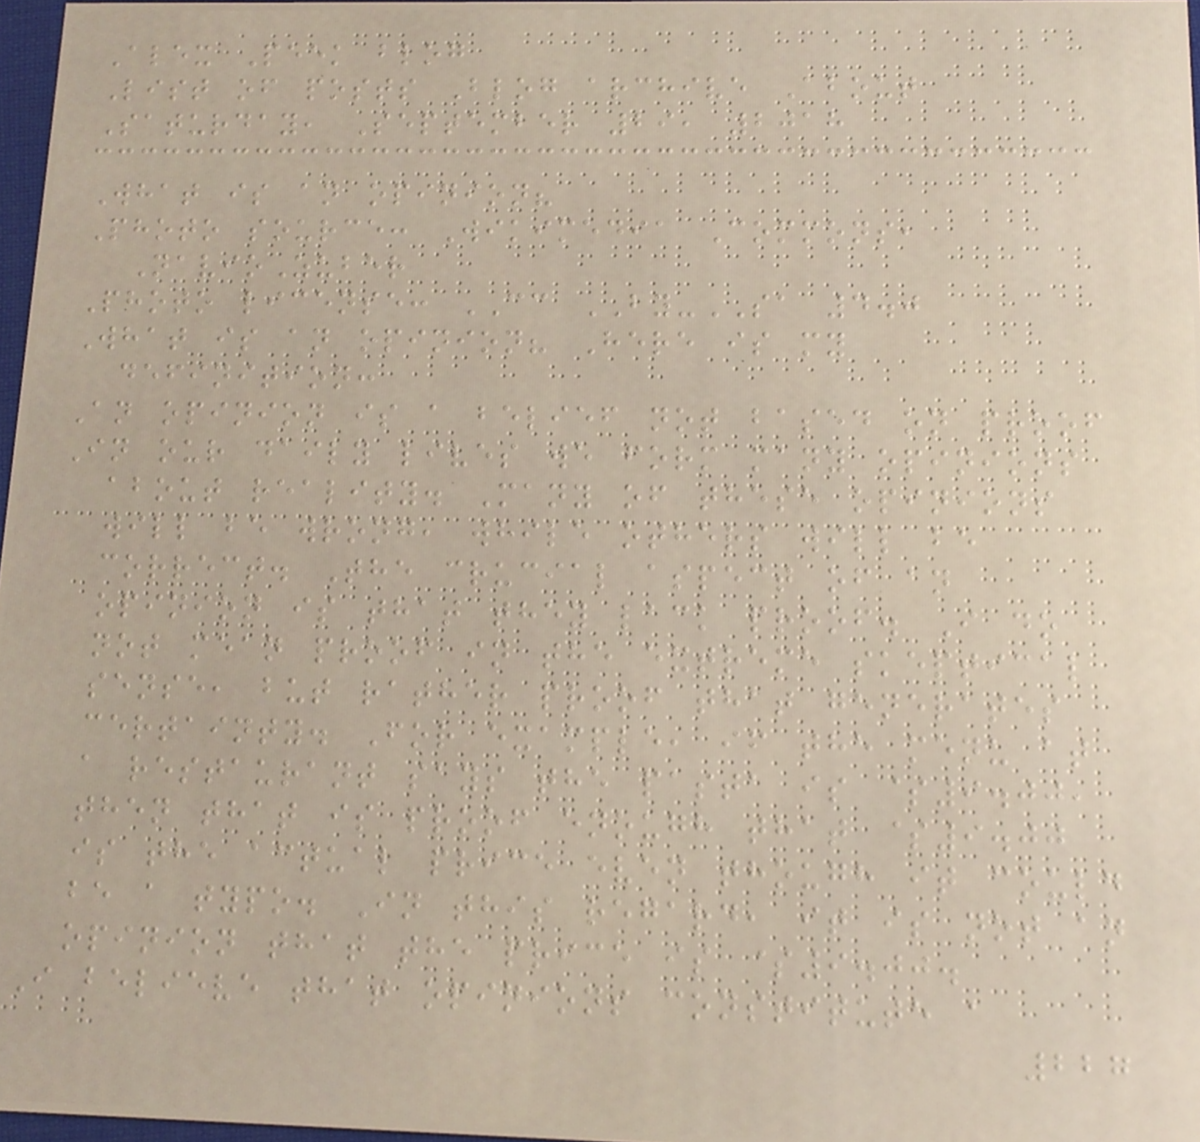Alex Peek blog
List of posts Blog archive About
Saturday, September 29, 2018
What is an opinion?
Photo source: Wikimedia Commons,
NavioZuber
Photo license: CC BY-SA 4.0
What is an opinion? Here is my
definition:
An opinion is a belief not based on proof
In our daily lives we form many opinions
about reality. Many of these opinions
will be wrong, while others will be
correct. The crucial aspect of an
opinion is that they lack proof. I do
not mean proof in the extreme skeptical
sense, but rather proof that generates
certainty. For example, if the menu at
a restaurant says the pasta is $9.00,
then that is proof enough that $9.00
is the actual price even though it could
be a typo. In this regard, it is not an
opinion that the price is $9.00.
I believe that opinions constitute a
227
